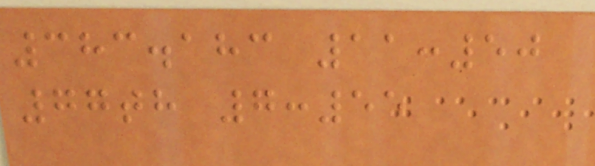383.183 11:50
77th 7:55
